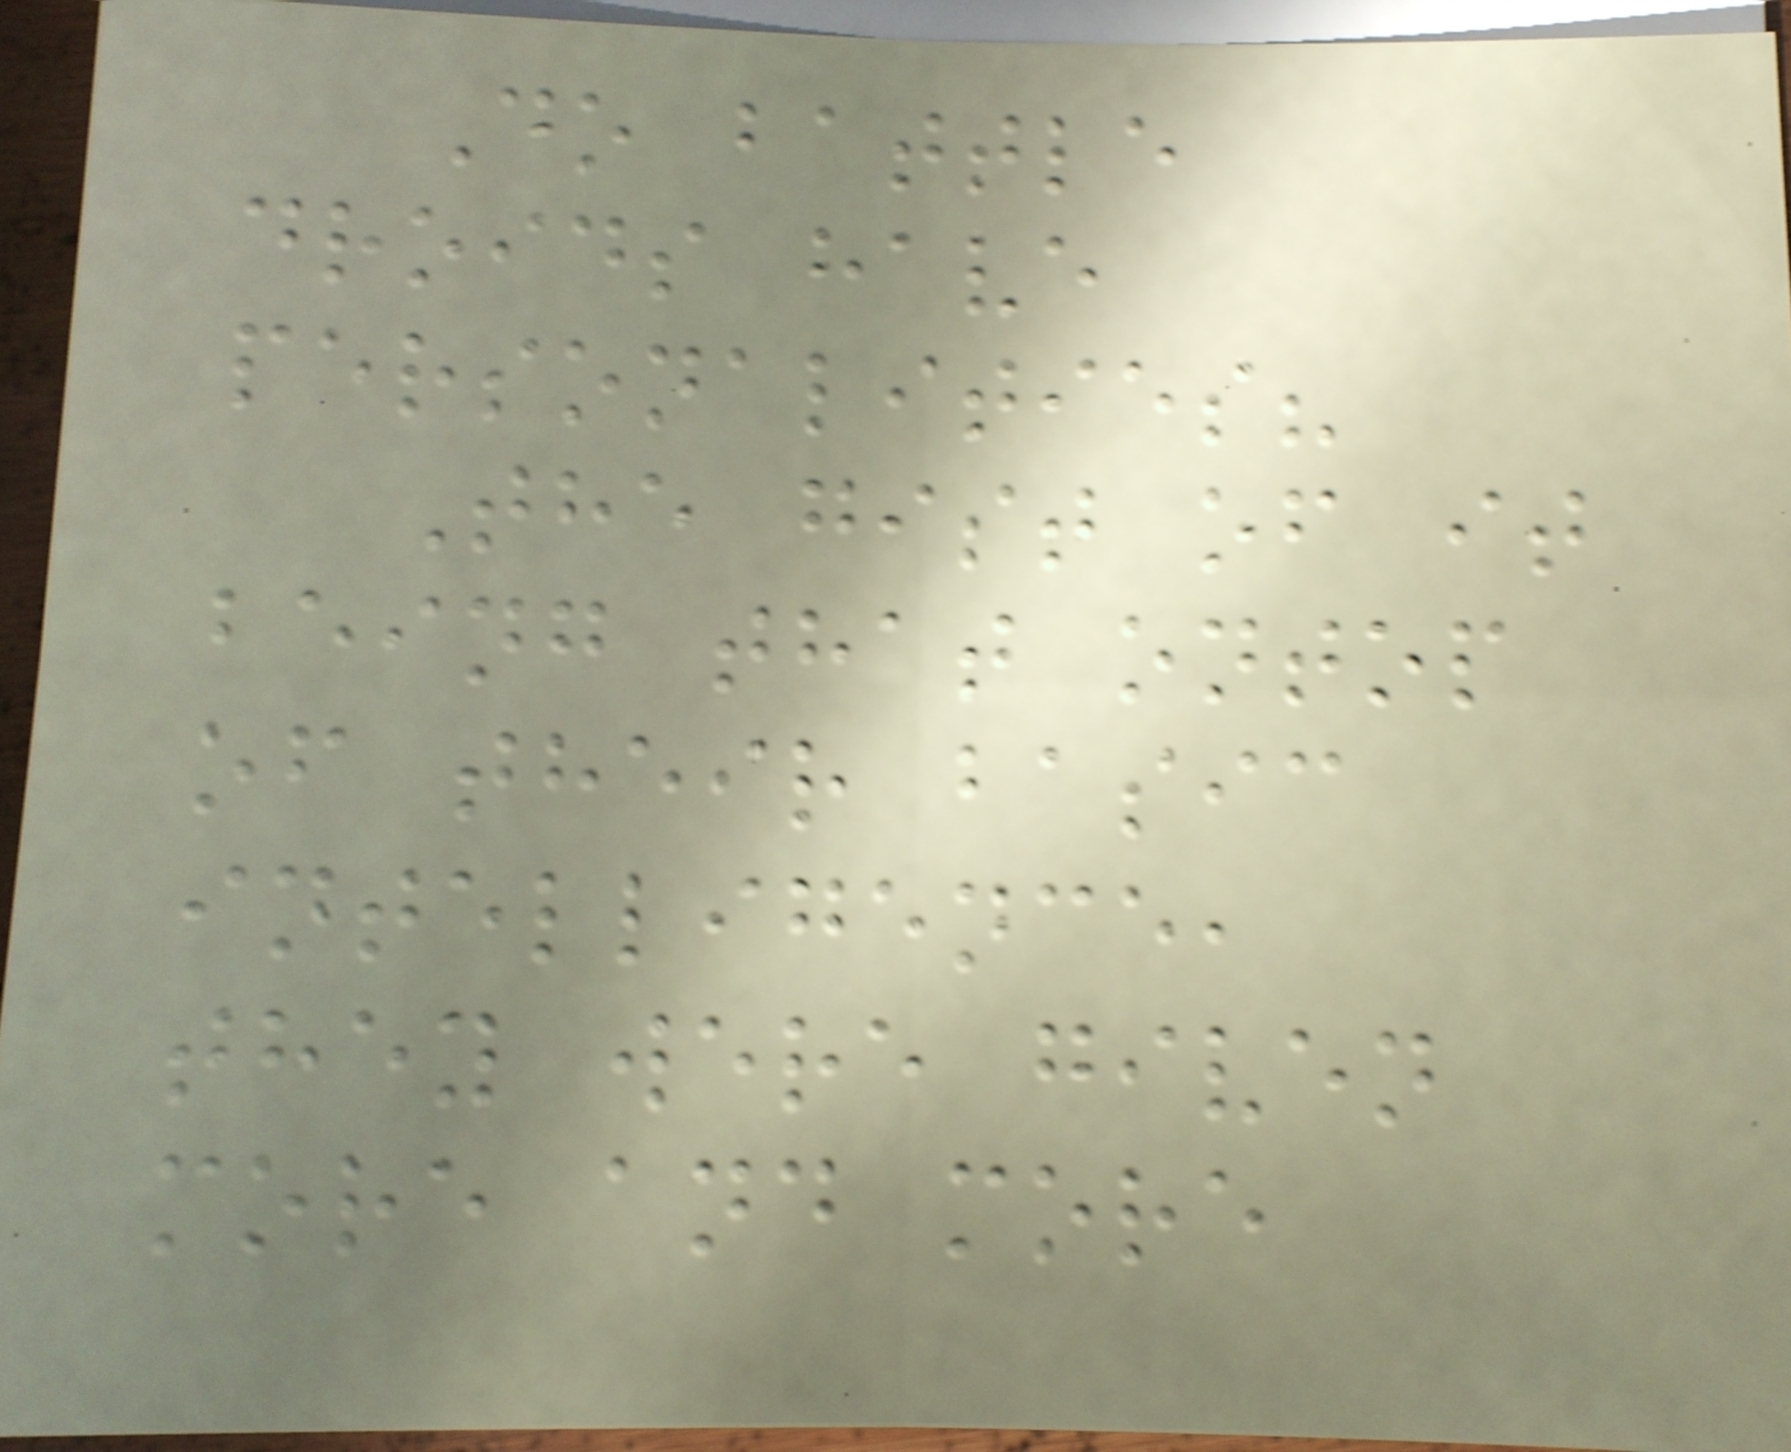Do battle
droids have
personalities?
The gist of it
being that ontop
of their basic
intelligence,
they were given
more and more
